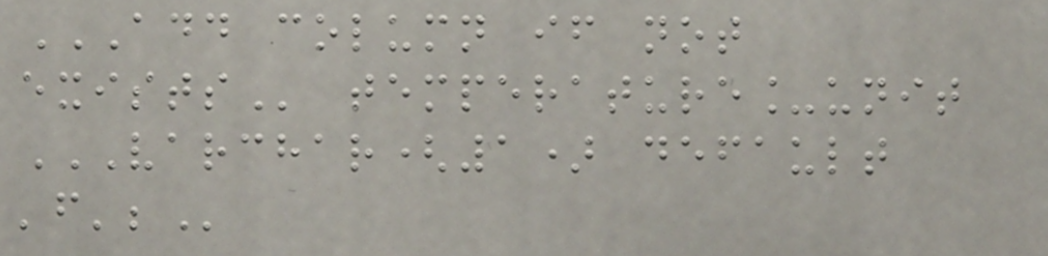ADD COLUMN IF NOT
EXISTS temperature_unit
VARCHAR(1) DEFAULT
'F';
